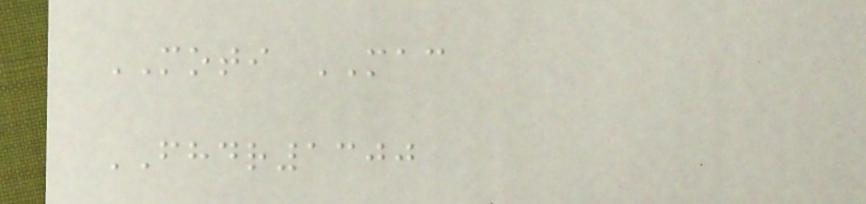MOTI MAC
FHDR1300
